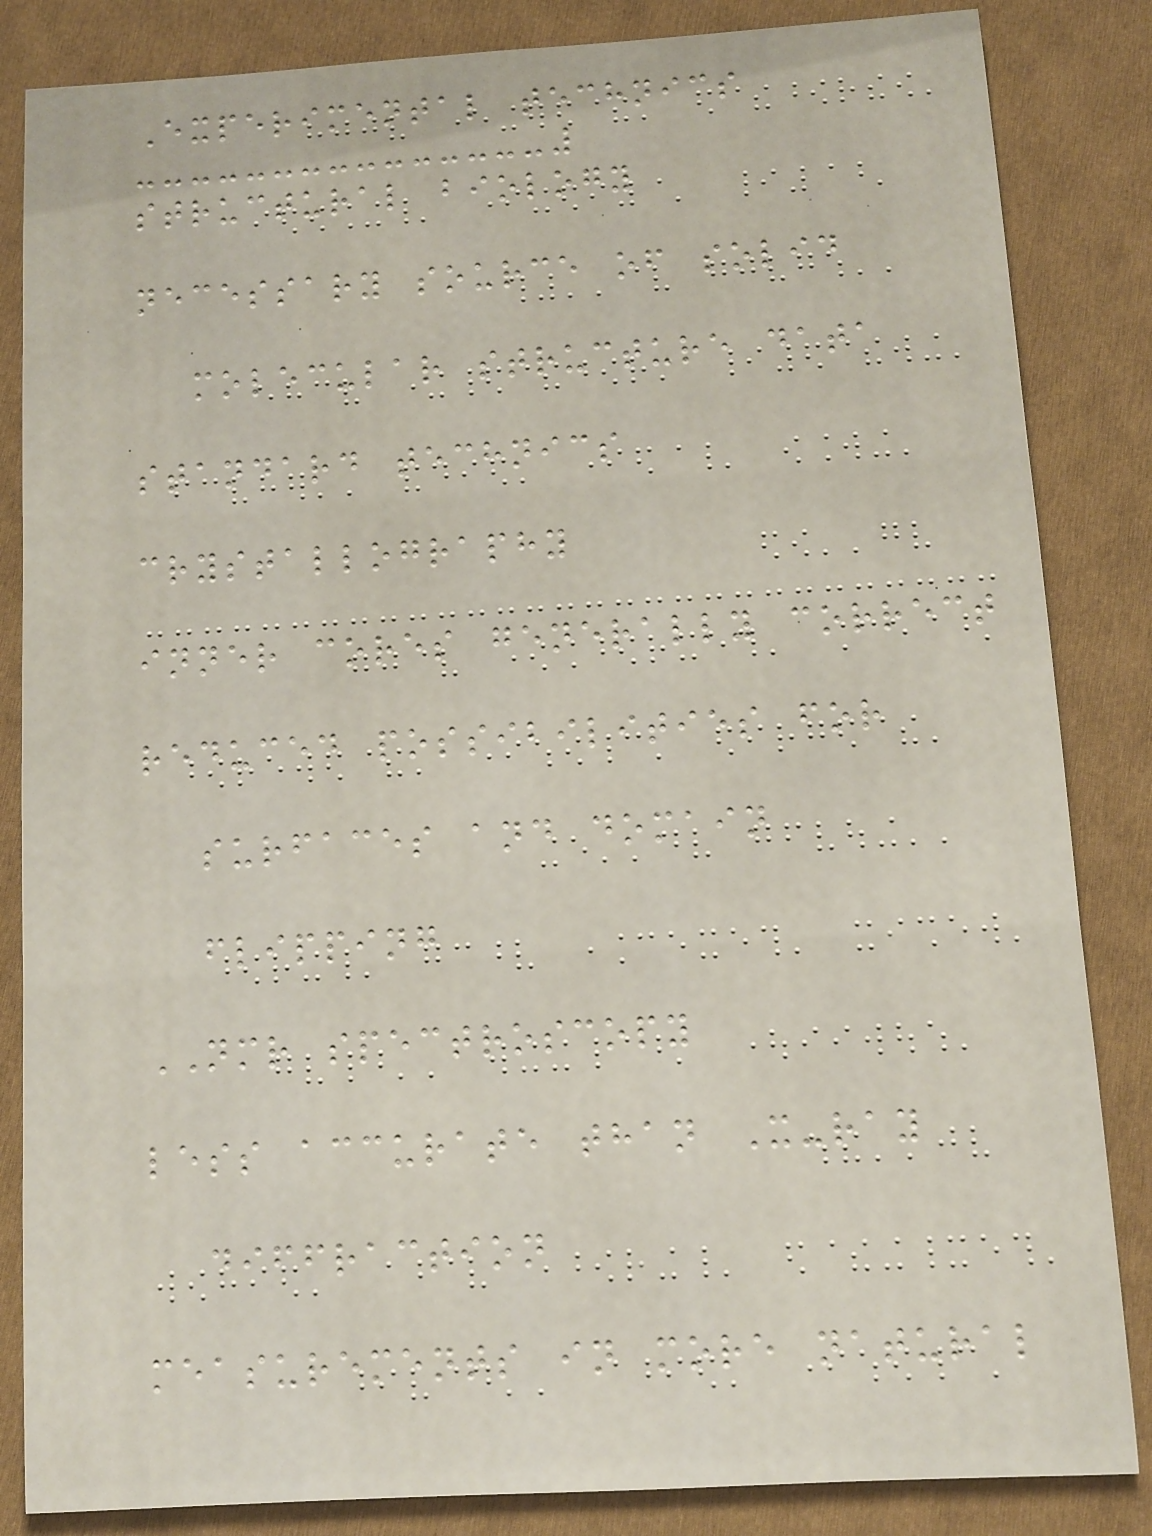Experimental technics
structural biology
necessary source of solid
molecular structure data
standard technics
crystallography
inner cores generally correct
reduced possibilities for
surfaces and domain
flipping
NMR spectroscopy
less accurate than X-ray
diffraction
measurements in more natural
